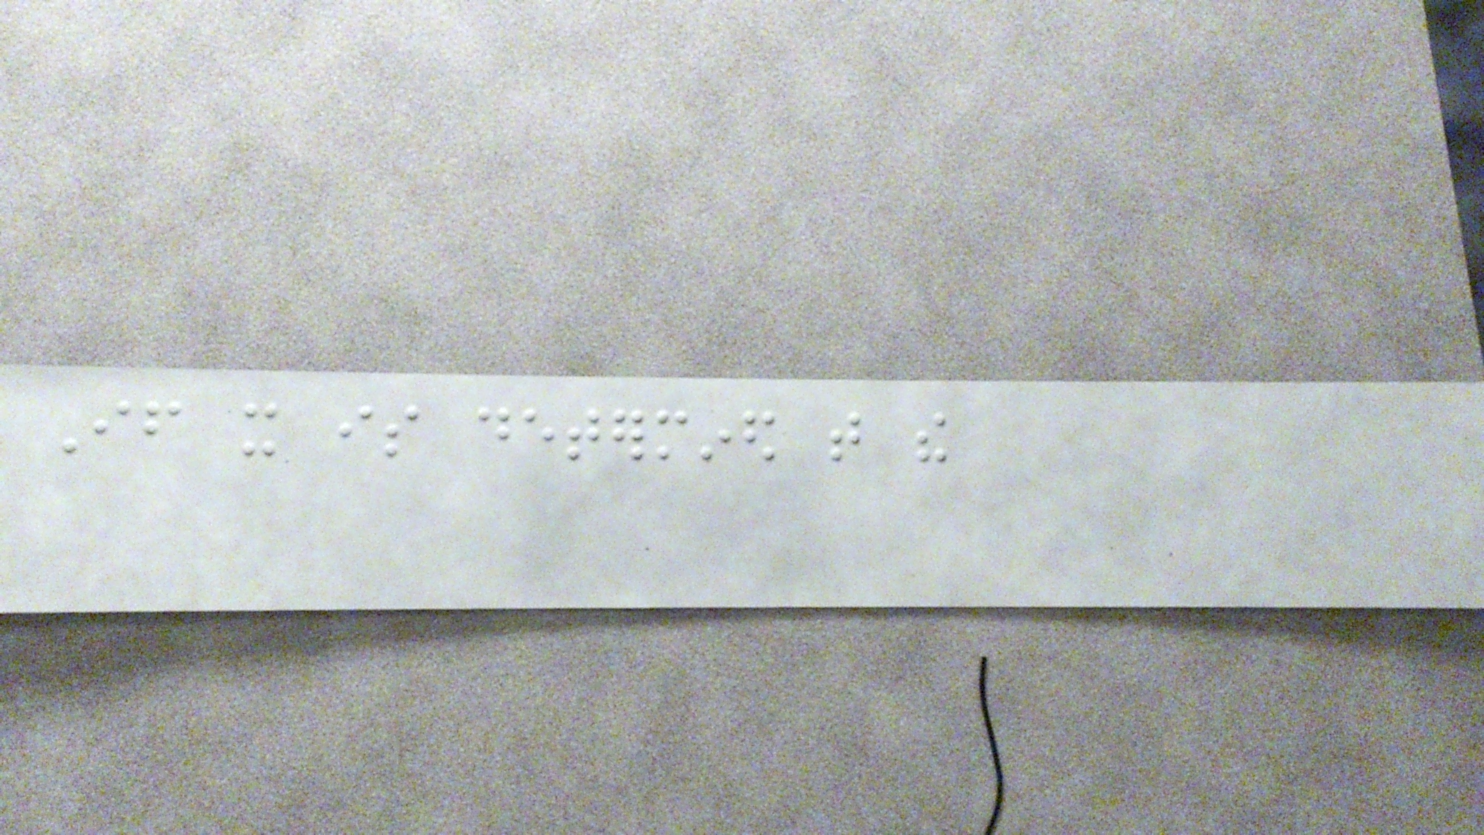If it is determined that the
